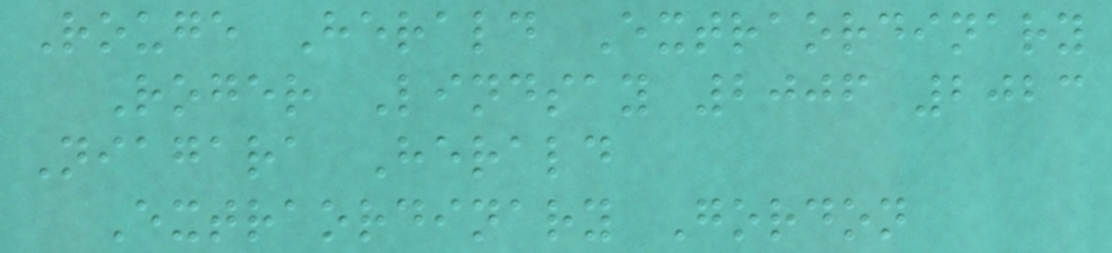Rouge Herald Extraordinary
Roger Lindsay 2006 2023
Niagara Herald
Extraordinary Gordon
